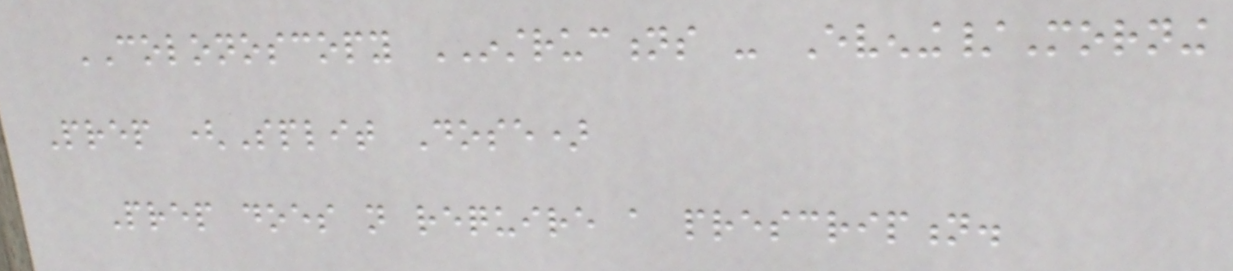COLONOSCOPY INSTRUCTIONS - Evening/Morning
Prep (Split Dose)
Prep does not require a prescription.
